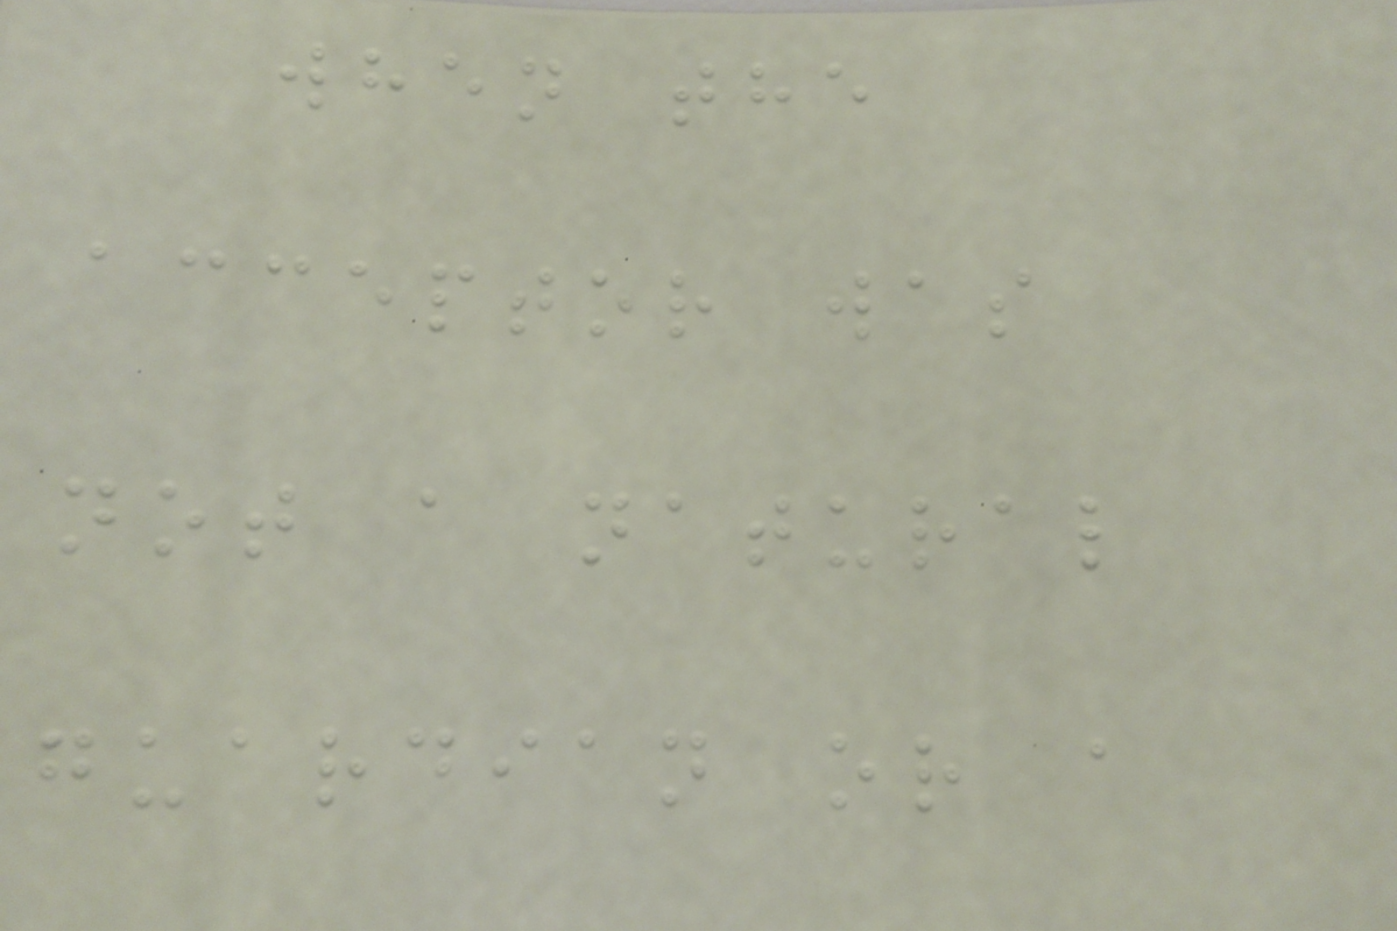when the
acceptor was
not a natural
guardian or a
